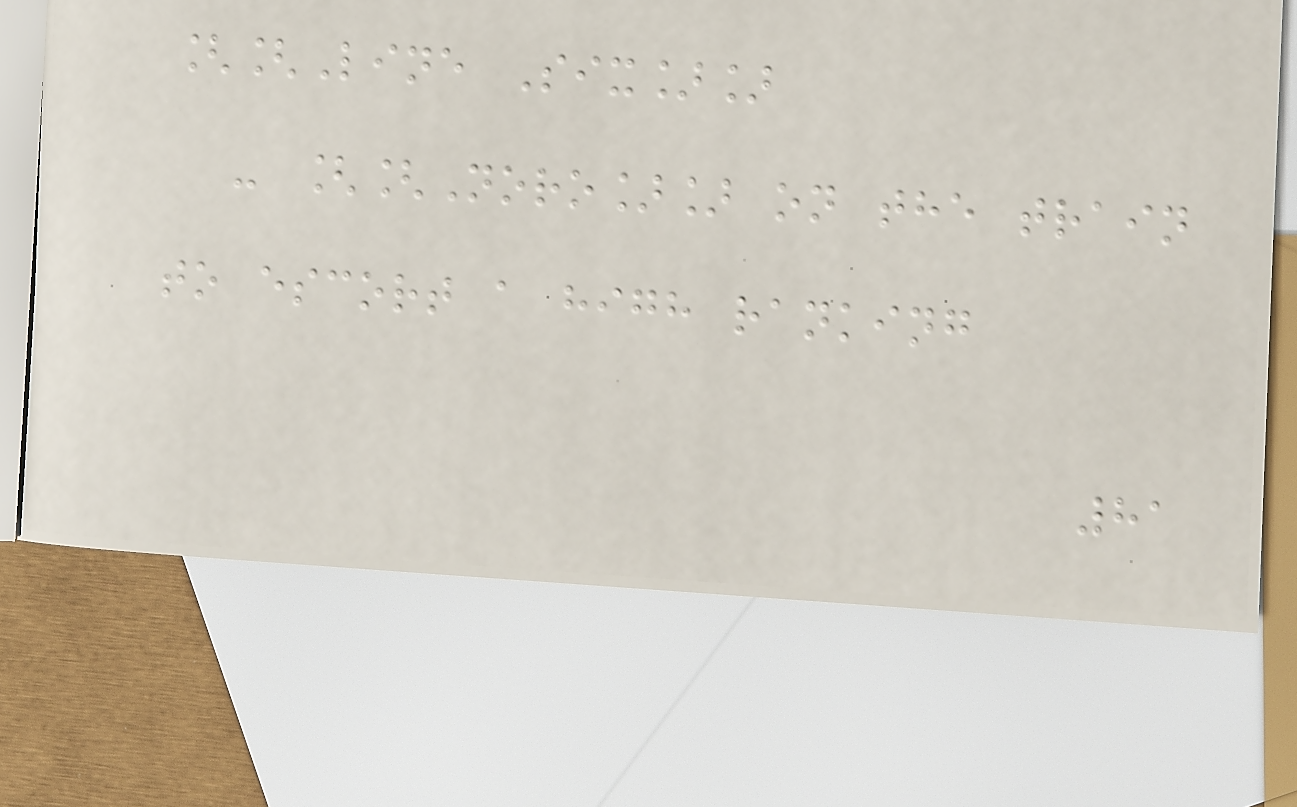[[Line Six]]
- [[Noro]] on the train
to escort a high ranking
81
